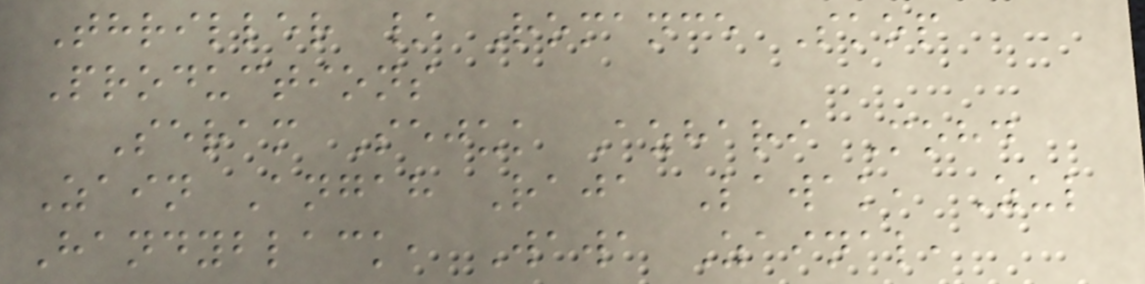Thriller / Romance Skop
Productions
Seram Sejuk Azhari Mohd
Zain Angah Raja Lawak, Zul
Handyblack, Wawa Zainal,
